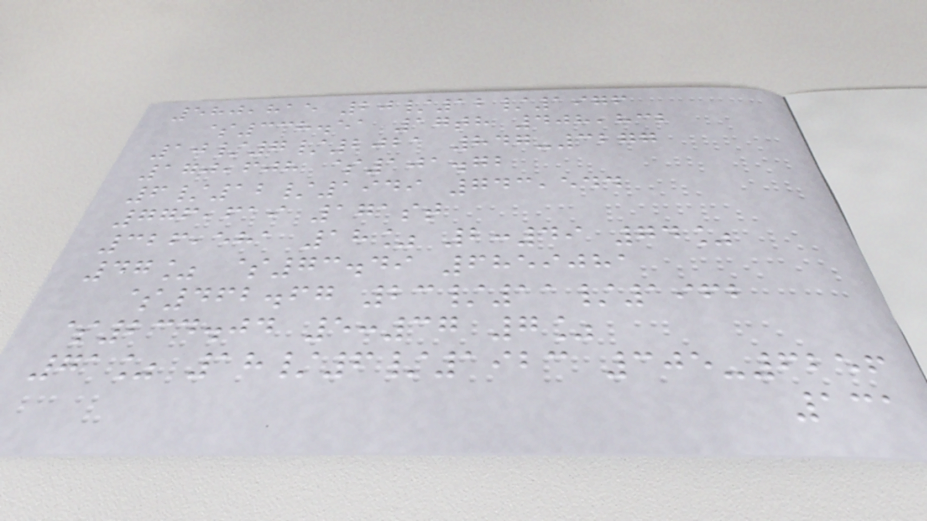580,815 20/12/1976
$338.51 17th 408,832
10/7/2021 847-3277
170,608 $101.72
6/12/1949 743,544
776,619 171st
326,581 18% 2:49 74%
47% $73.49 6859081
$462.67 23/11/1962
$234.04 5:37 7%
71% 18/6/1923 305-6256
131
